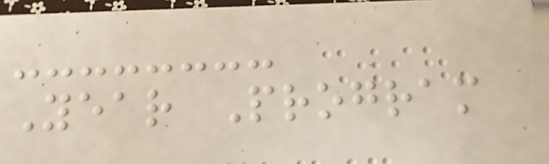Year Program
